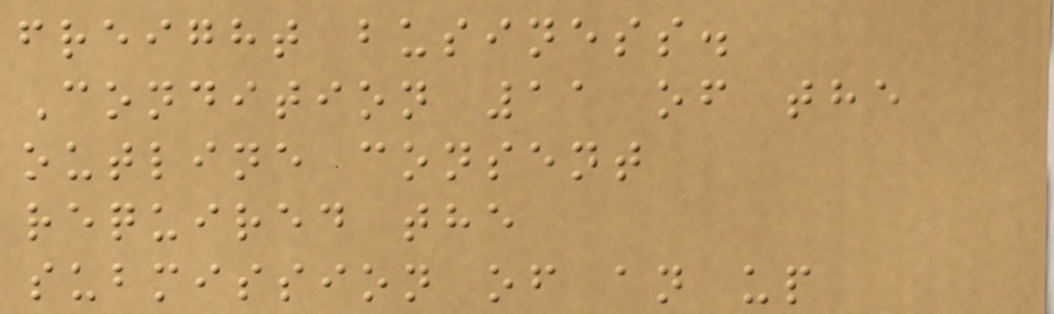freight business.
Condition 11 of the
outline consent
required the
submission of an up
